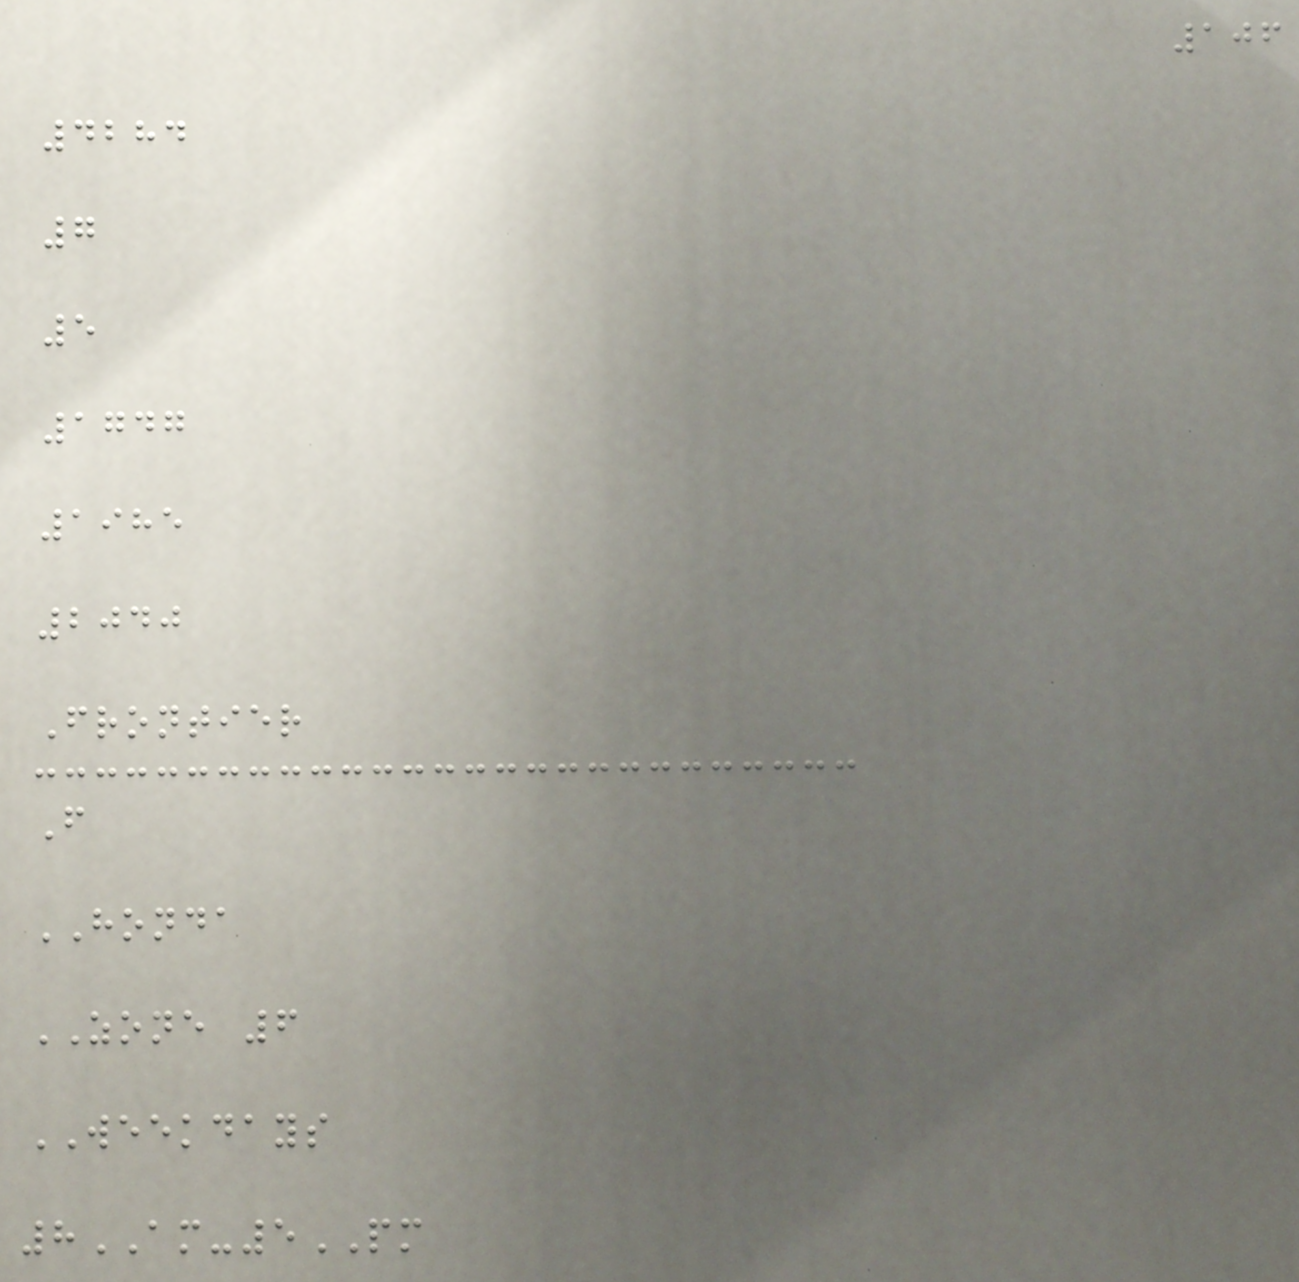106
4284
7
5
1747
1985
2040
Frontier
F
HONDA
ZONE 6
WEEKDAYS
8AM-5PM
